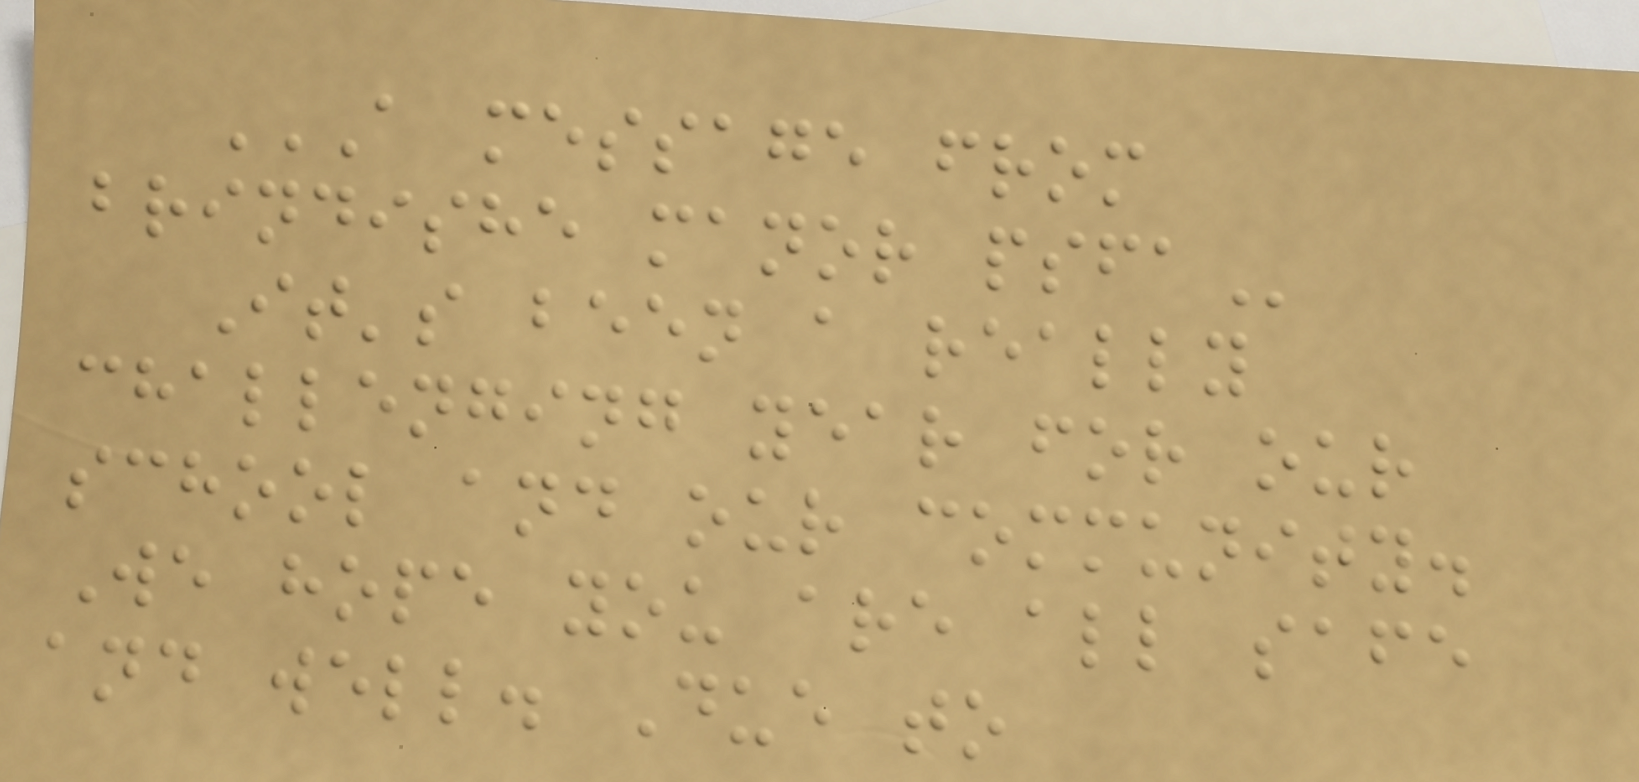A MESSAGE FROM
BRINDISHE MANOR PSFA
It's been a really
challenging year for our
school and our community.
We hope you are all safe
and well. Due to
